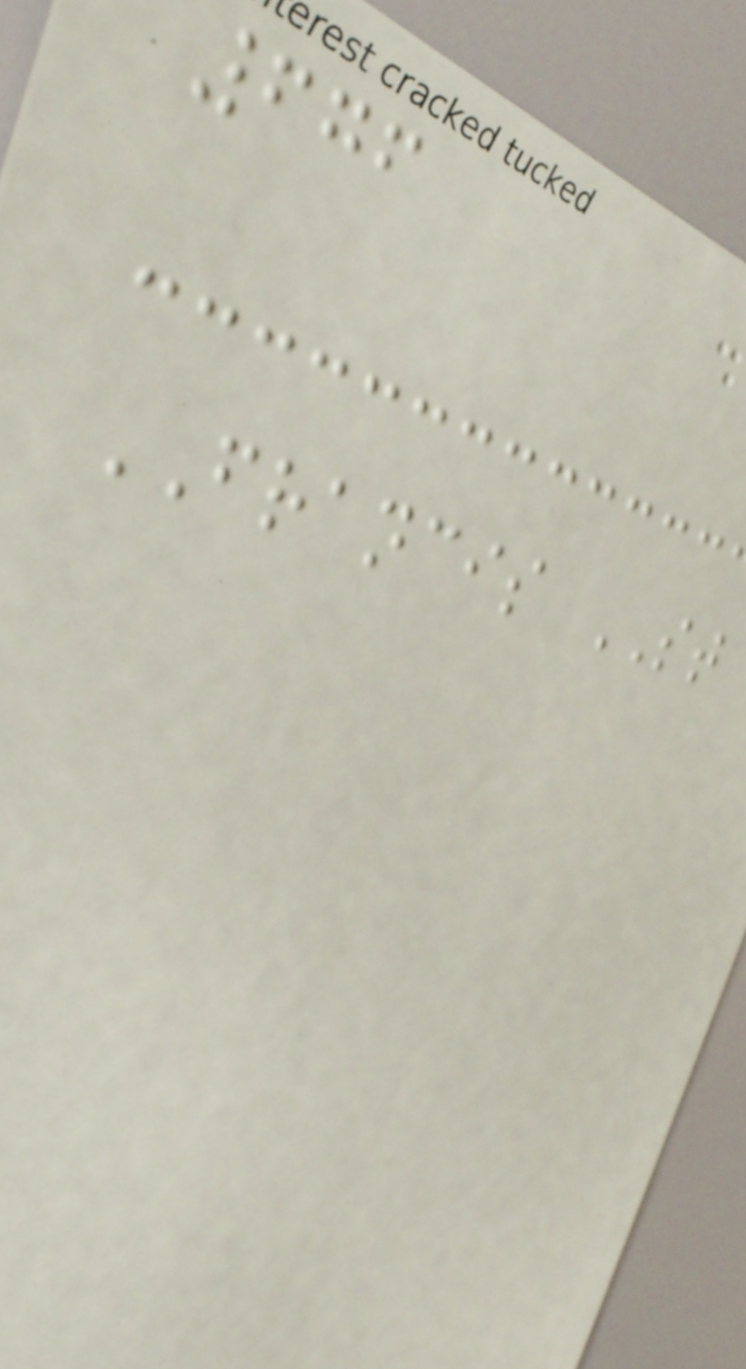676
FRANCIS ST
